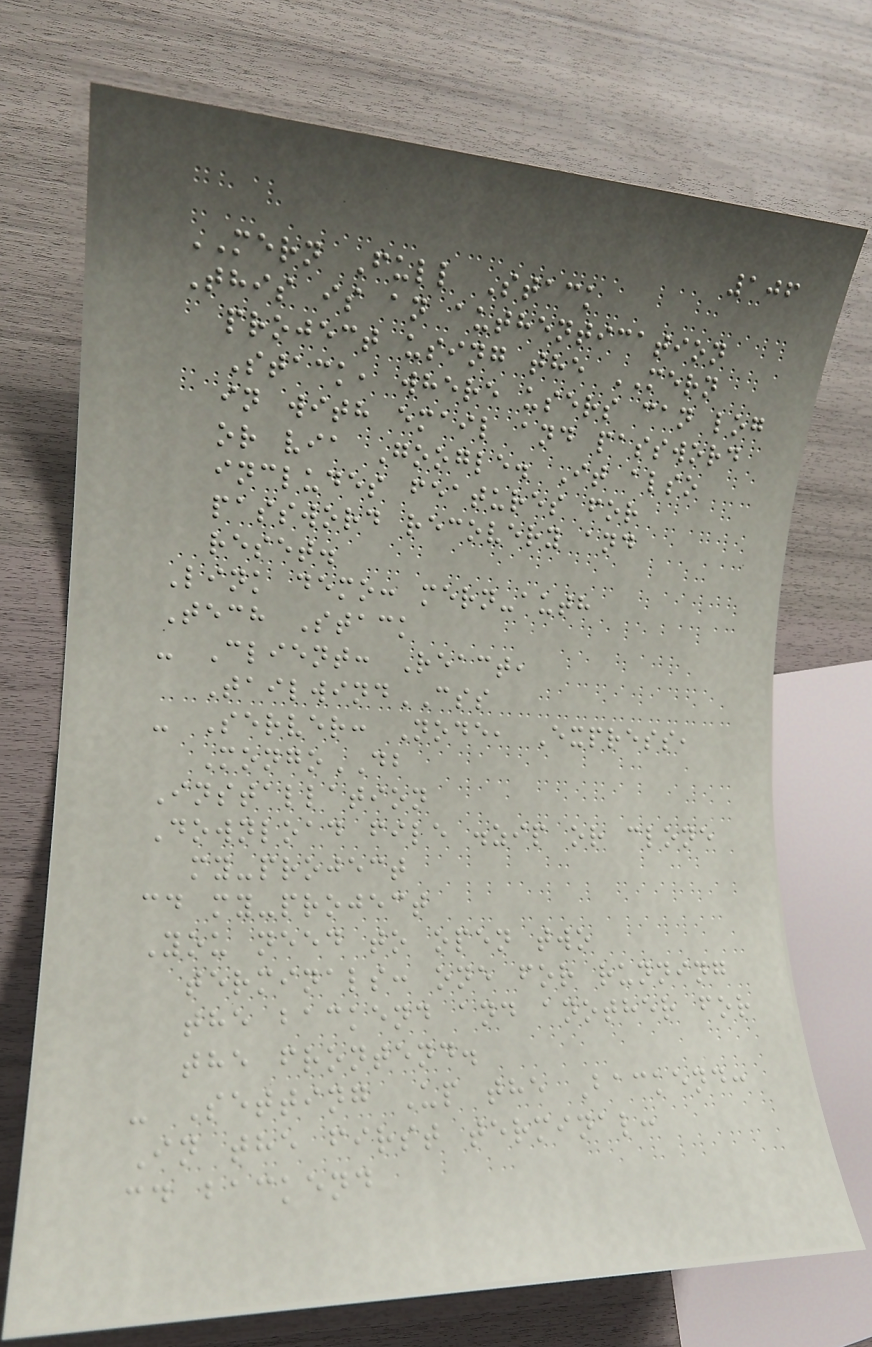106
MERN Full Stack
This is an authentication
project using the MERN
Stack, where users can log
in with email and password
or via Google. It also
includes features for
password recovery and
reset.
Link demo: mern-auth
Tech Stack
- Client: React,
TailwindCSS
- Server: Node, Express,
MongoDB
Installation
Download file .zip or clone
my-project
cd my-project
You need to open two
terminals: one for running
the backend and another for
the frontend.
- Setting Up the Backend:
In the first terminal:
cd backend
